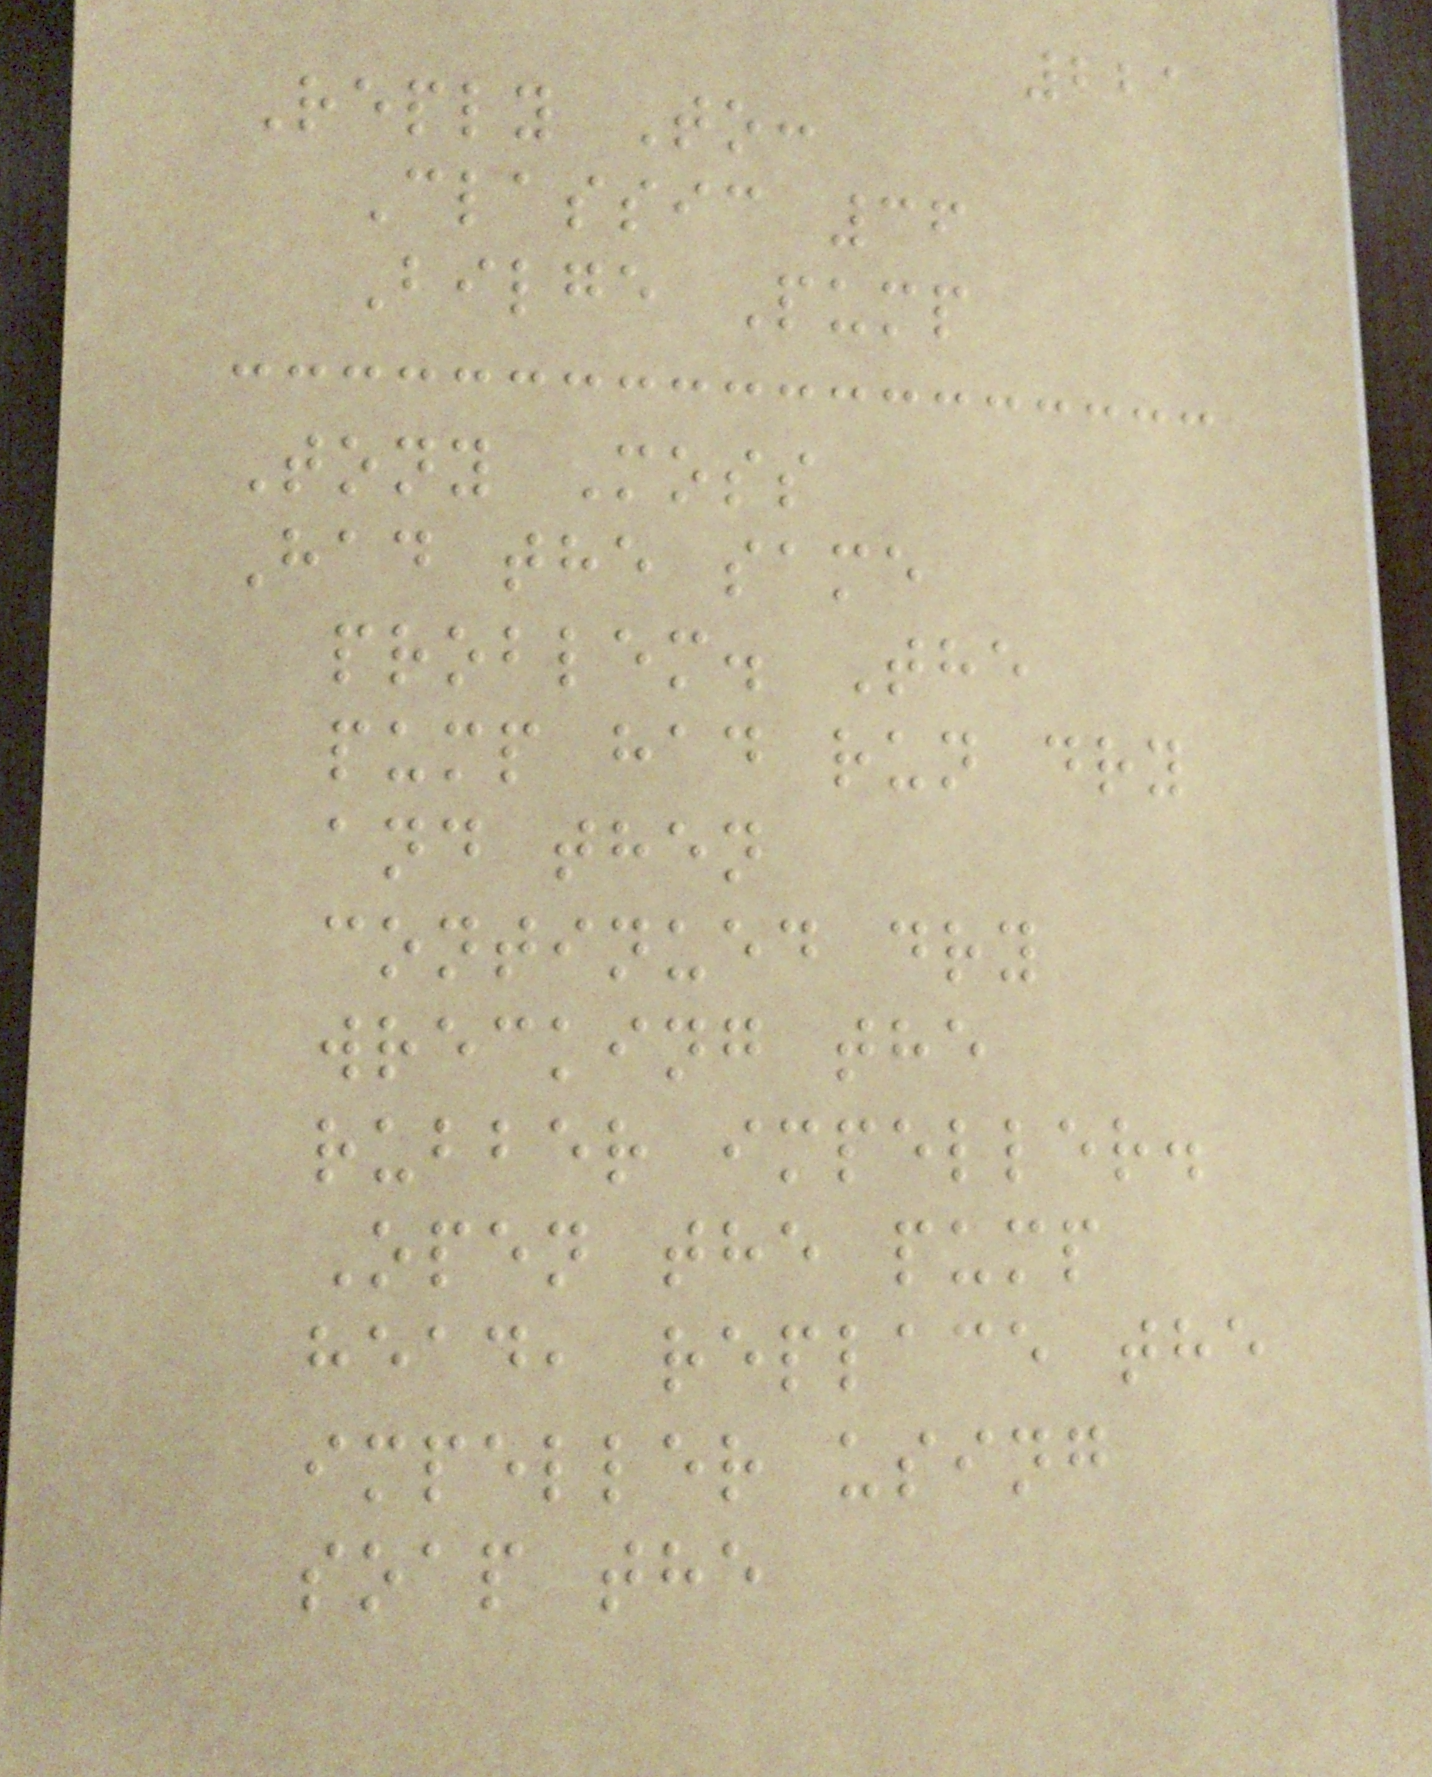221
Reply To:
Classic 36
Bilge Pump
Tony Moss
Had the same
problem. The
pump had run dry
and then
continued dry
wrecking the
rubber impeller.
Open the pump
head, replace the
impeller using
soap the
